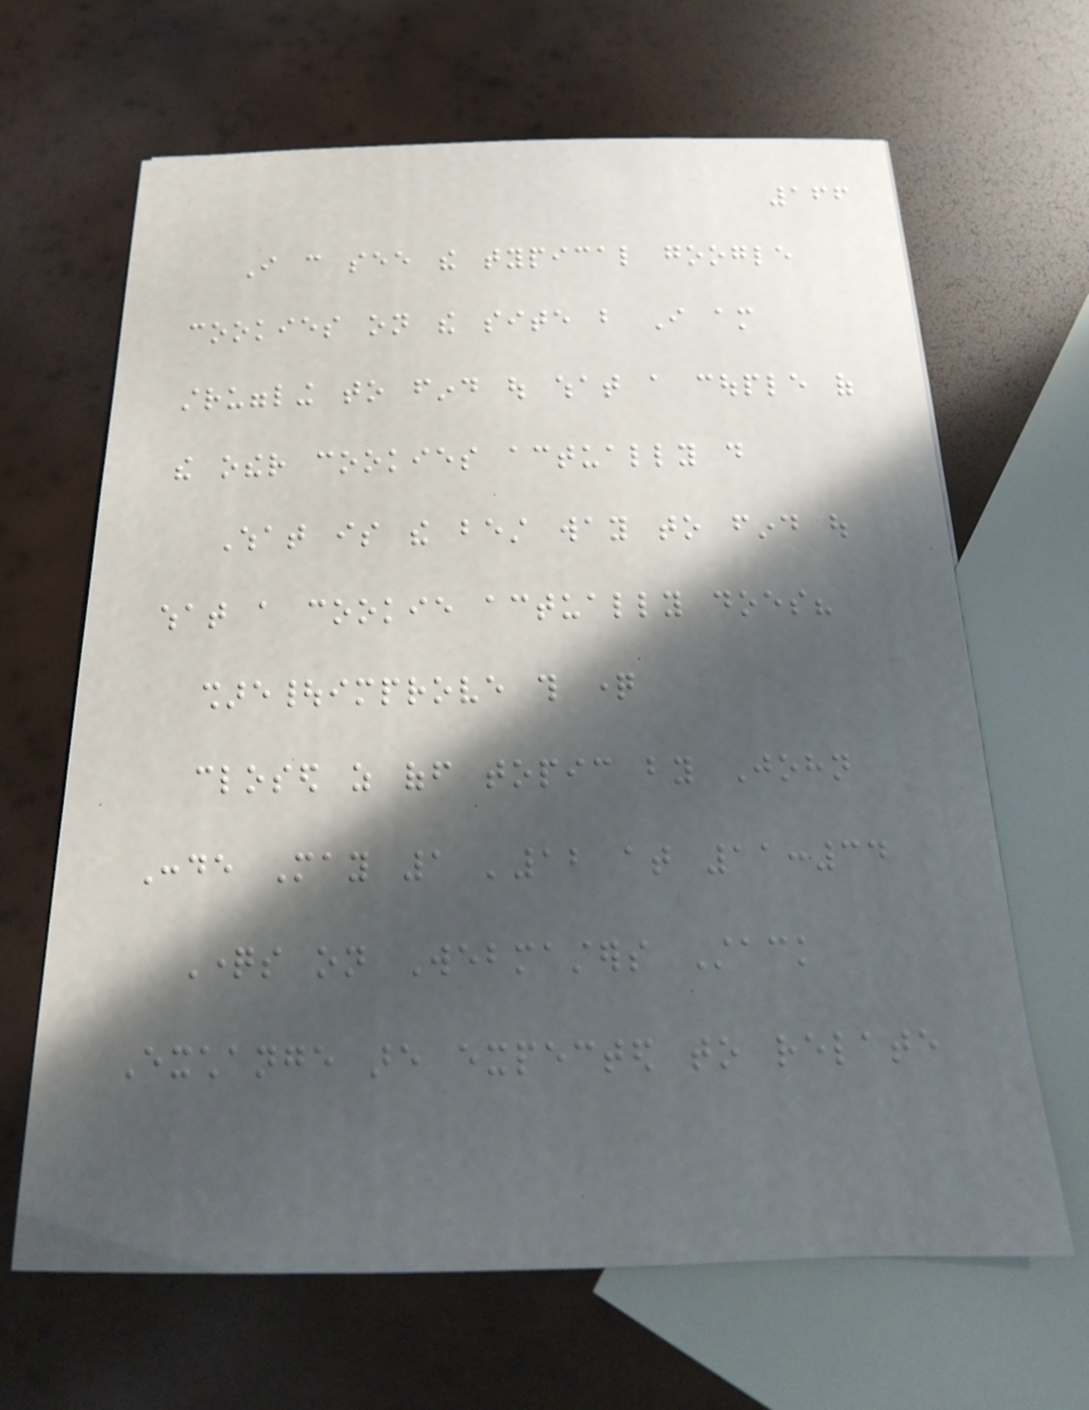166
I can see the typical google
cookies on the site but I am
struggling to find out what a couple of
the other cookies actually do
What is the best way to find out
what a cookie actually does?
share|improve this question
closed as off topic by John
Conde May 1 '12 at 11:34
Questions on Webmasters Stack
Exchange are expected to relate
